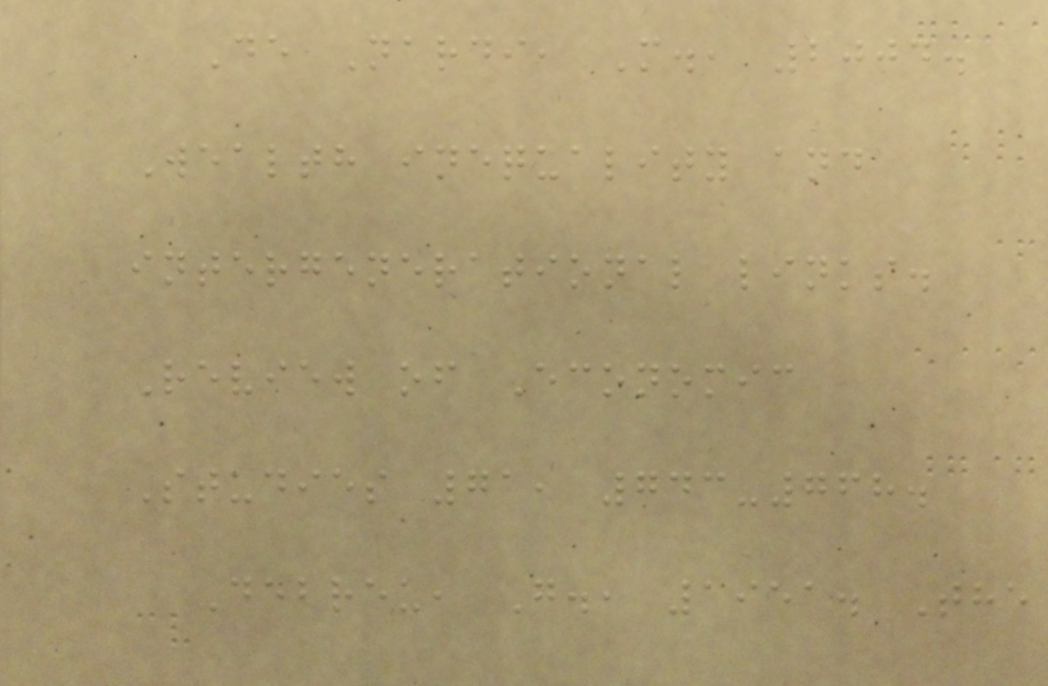De Nardi, M., 2004.
Wealth inequality and
intergenerational links.
Review of Economic
Studies 71, 743-768.
Debreu, G., 1951. The
